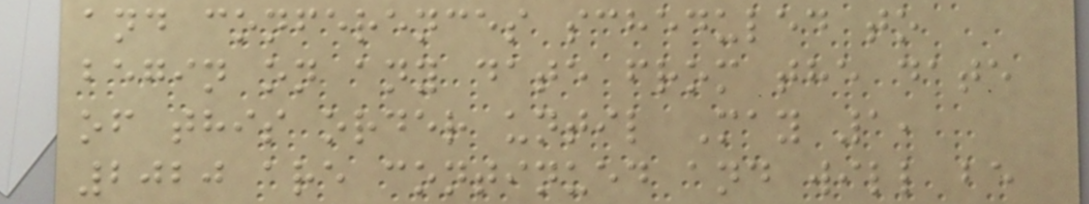and conferences scheduled to
begin on any date from the date
of this order until May 1,
2020 are continued and will be
